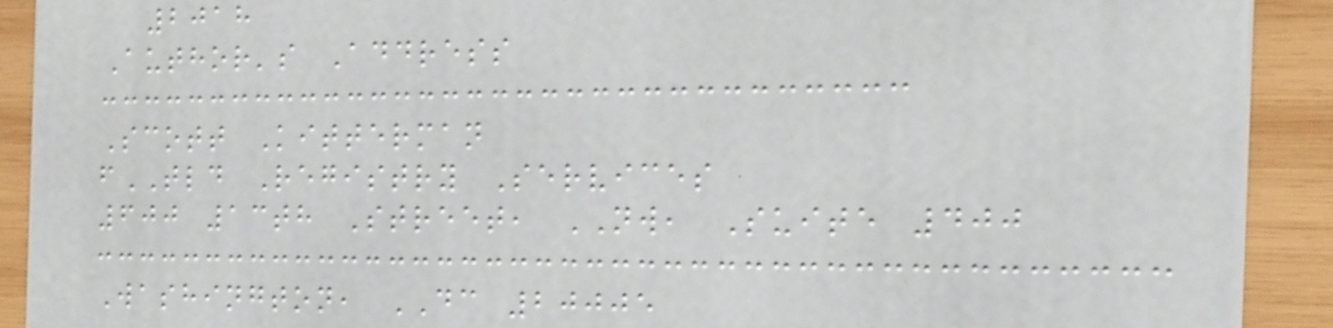2018
Author's Address
Scott Kitterman
fTLD Registry Services
600 13th Street, NW, Suite 400
Washington, DC 20005
